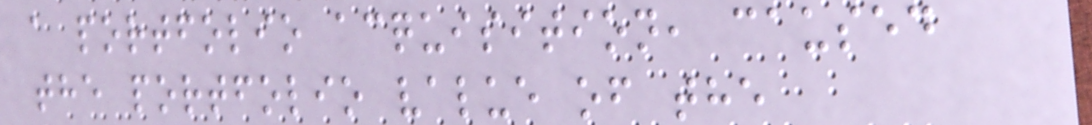a portfolio acquisition, caused
the portfolio value of the
